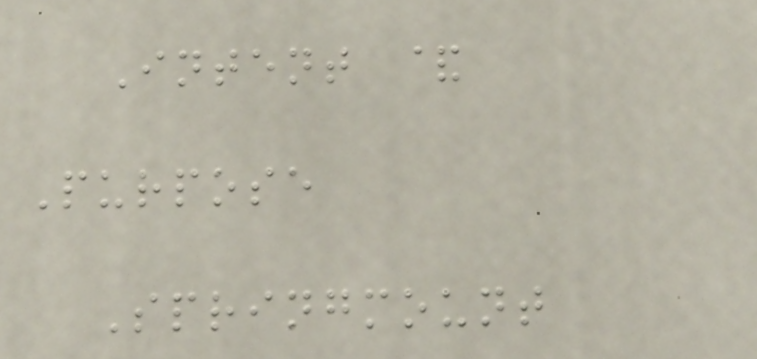Intent &
Purpose
Springmount
